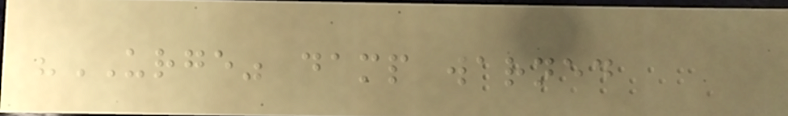"URGE" damp warned
